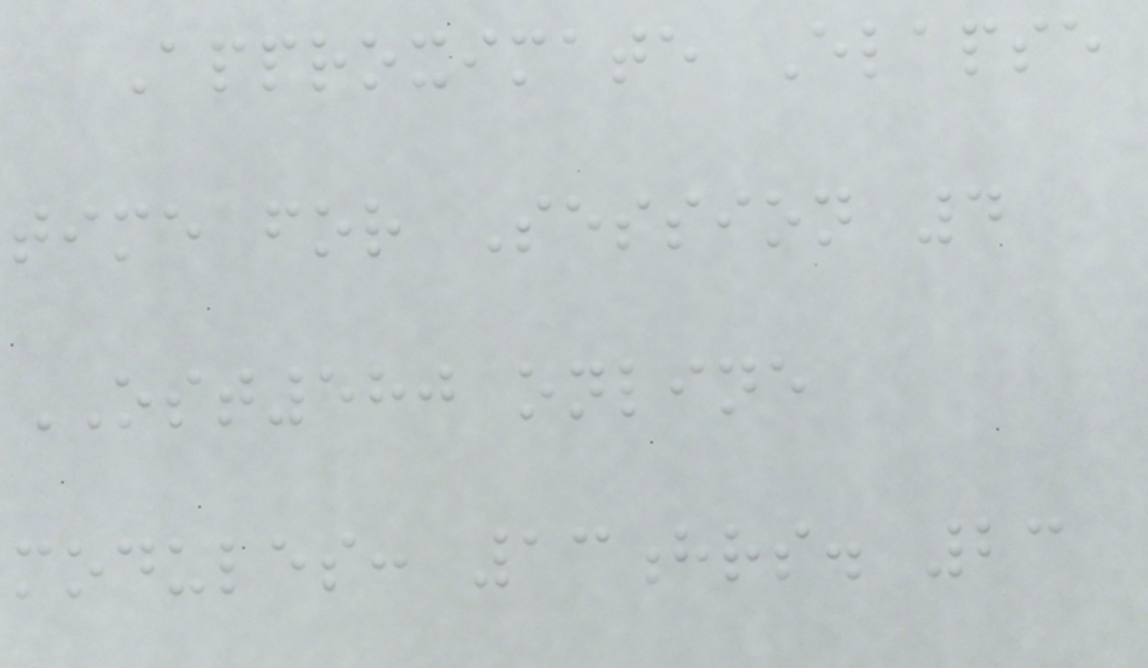Approximate Elapse
time for Session 4
OST580 online
modules: 13hrs. 23
